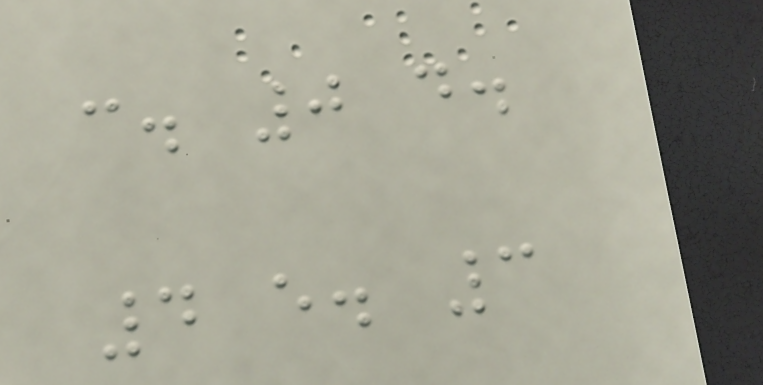c. 0 d.
4 e. 3
